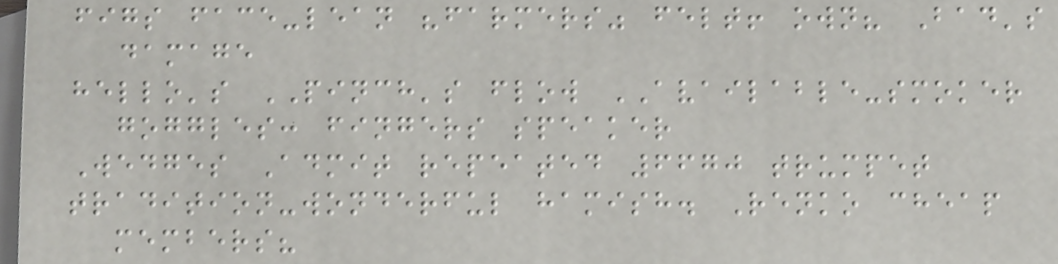figs face-lean "farmers" felt! own? Bad's
damage
hello's PINCH's flow AVAILABLE-smoker
goggles: fingers speaker
Wedges Admit repeated 6670 trumpet
tradition-wonderful hamish. Renko cheap
members?
